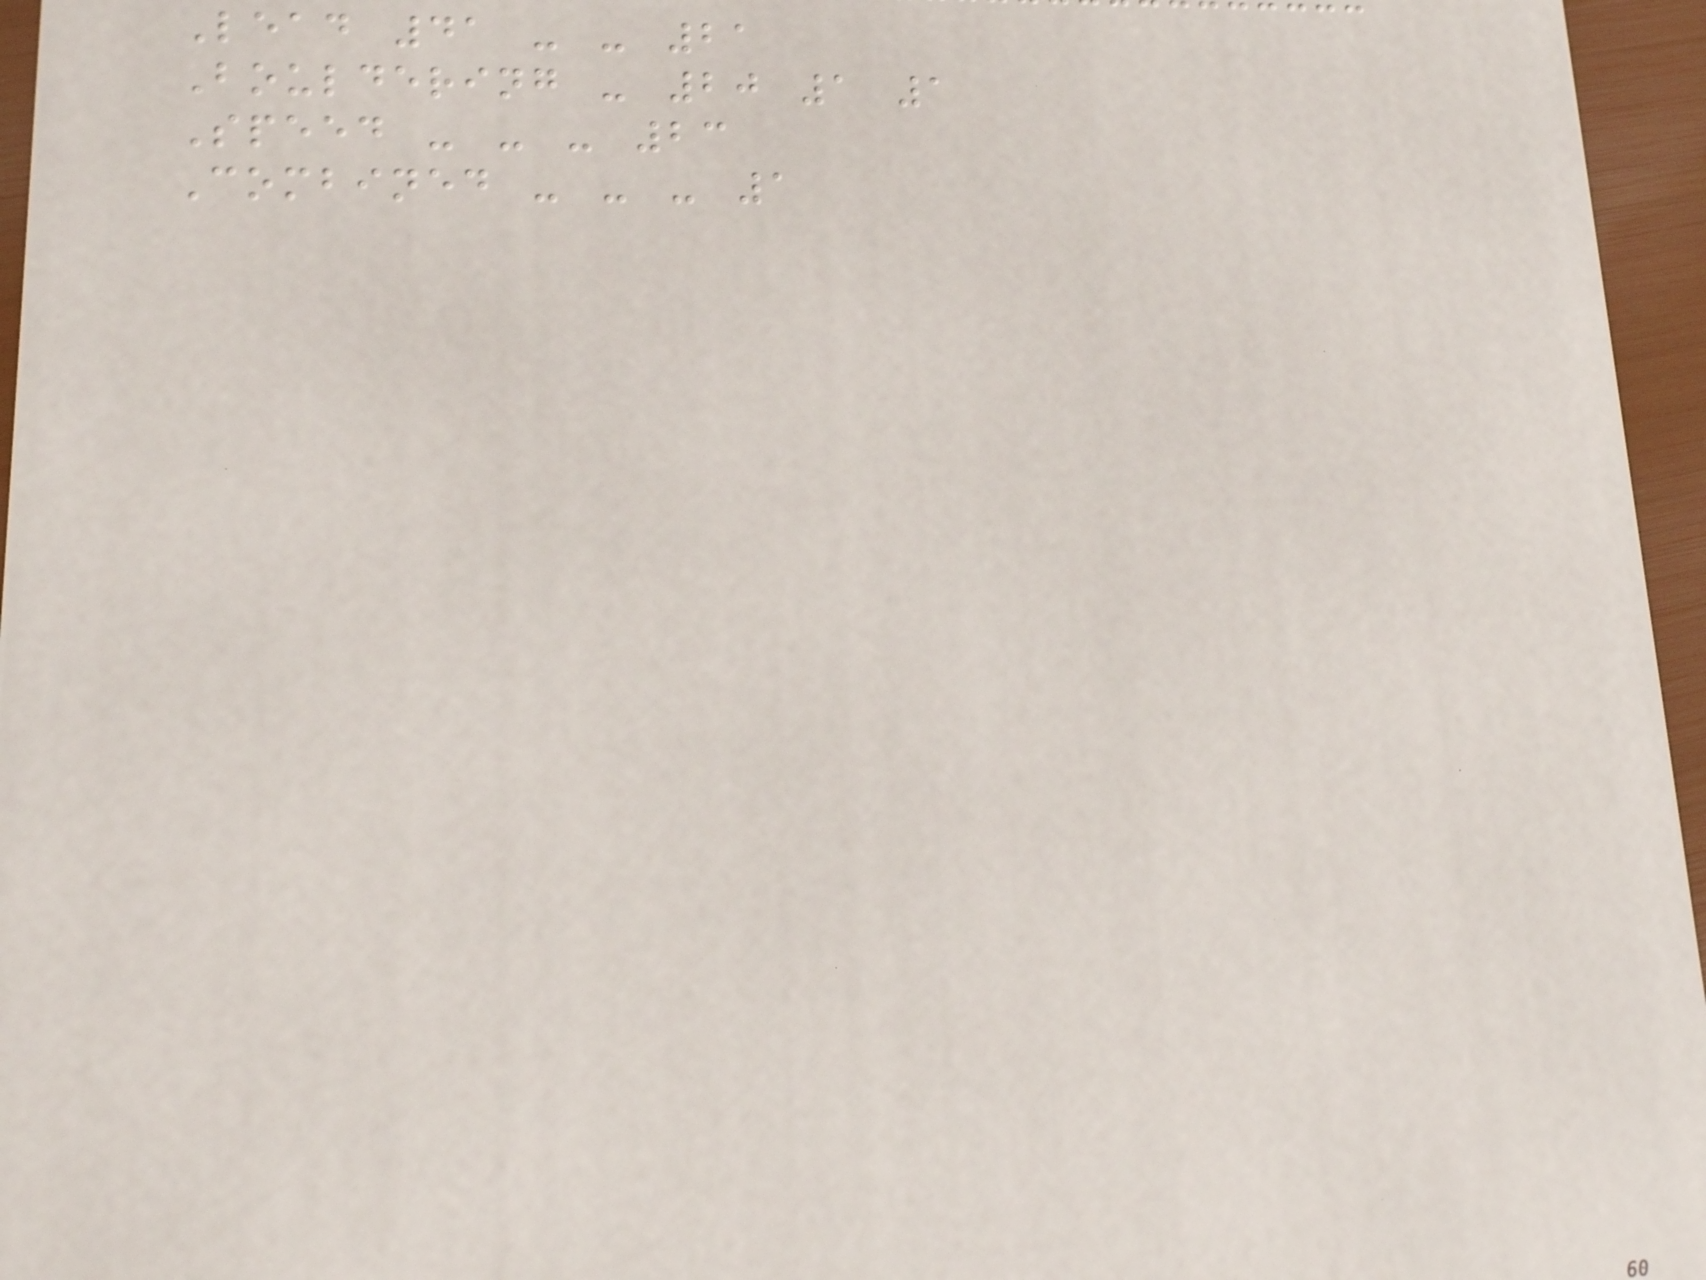Lead 41 - - 21
Bouldering - 20 1 1
Speed - - - 23
Combined - - - 1
